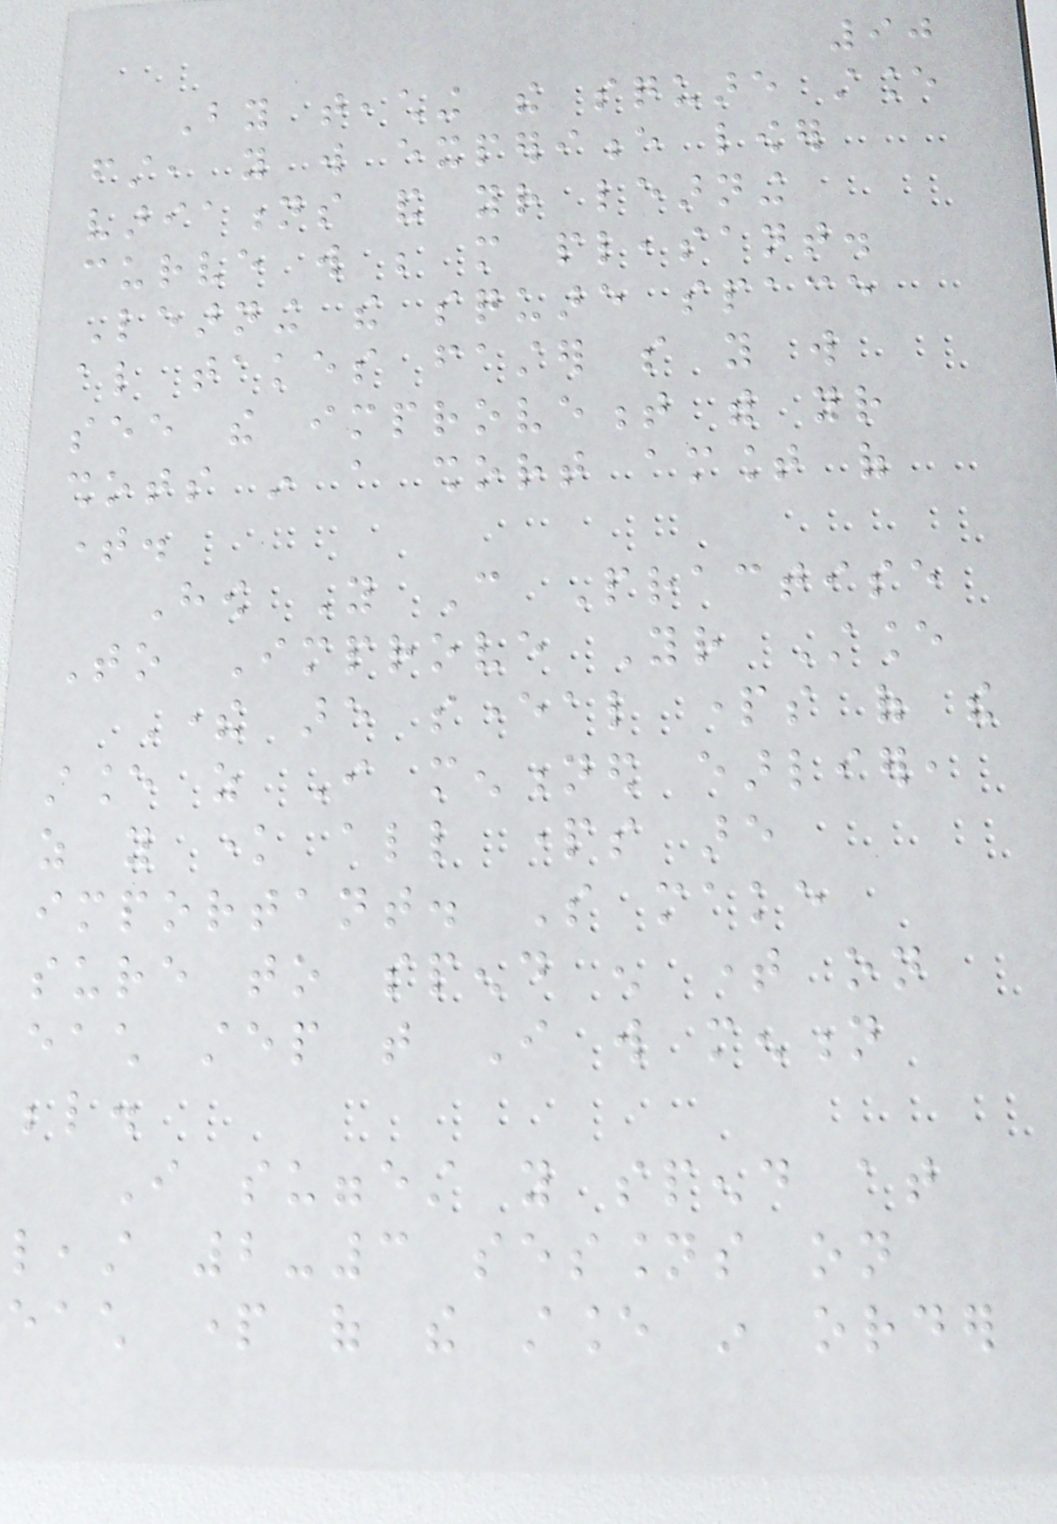90
By teaching the square stance
first, you will experience lower
variations and your learning
curve will be more pleasant.
Learning the square space
also takes faster so you will
see the improvement with your
shots in a short amount of
time.
How You Can Practise
To Improve Your Stance
There are several parts of the
stance as I mentioned earlier,
as you know all parts are
important. So make
sure to spend enough time on
each step that I will mention
below.
I suggest you spend at
least 2-3 sessions on
each part of the stance in order
